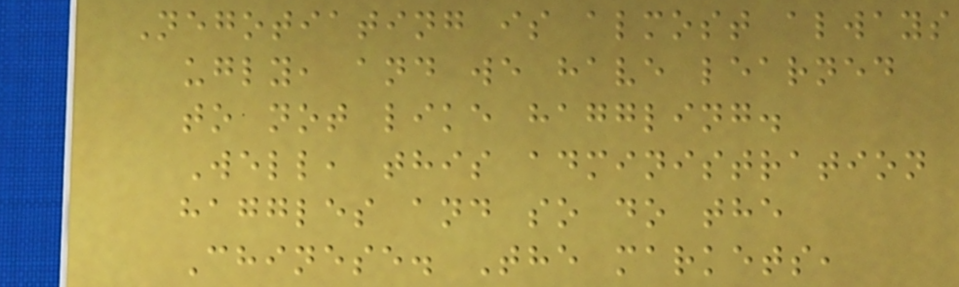Negotiating is almost always
ugly, and we have learned
to not like haggling.
Well, this administration
haggles and so do the
Chinese. The markets,
